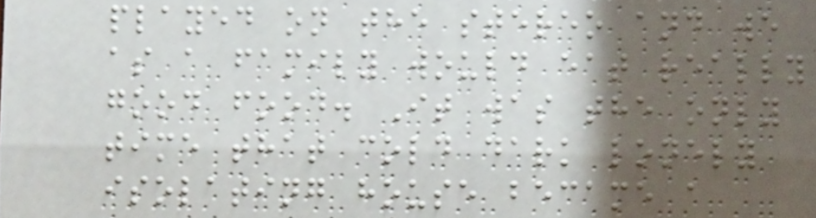played on the stereo and we
as a family would eat really
good food. It was the only
time that cold dark lonely
isolating house became a
